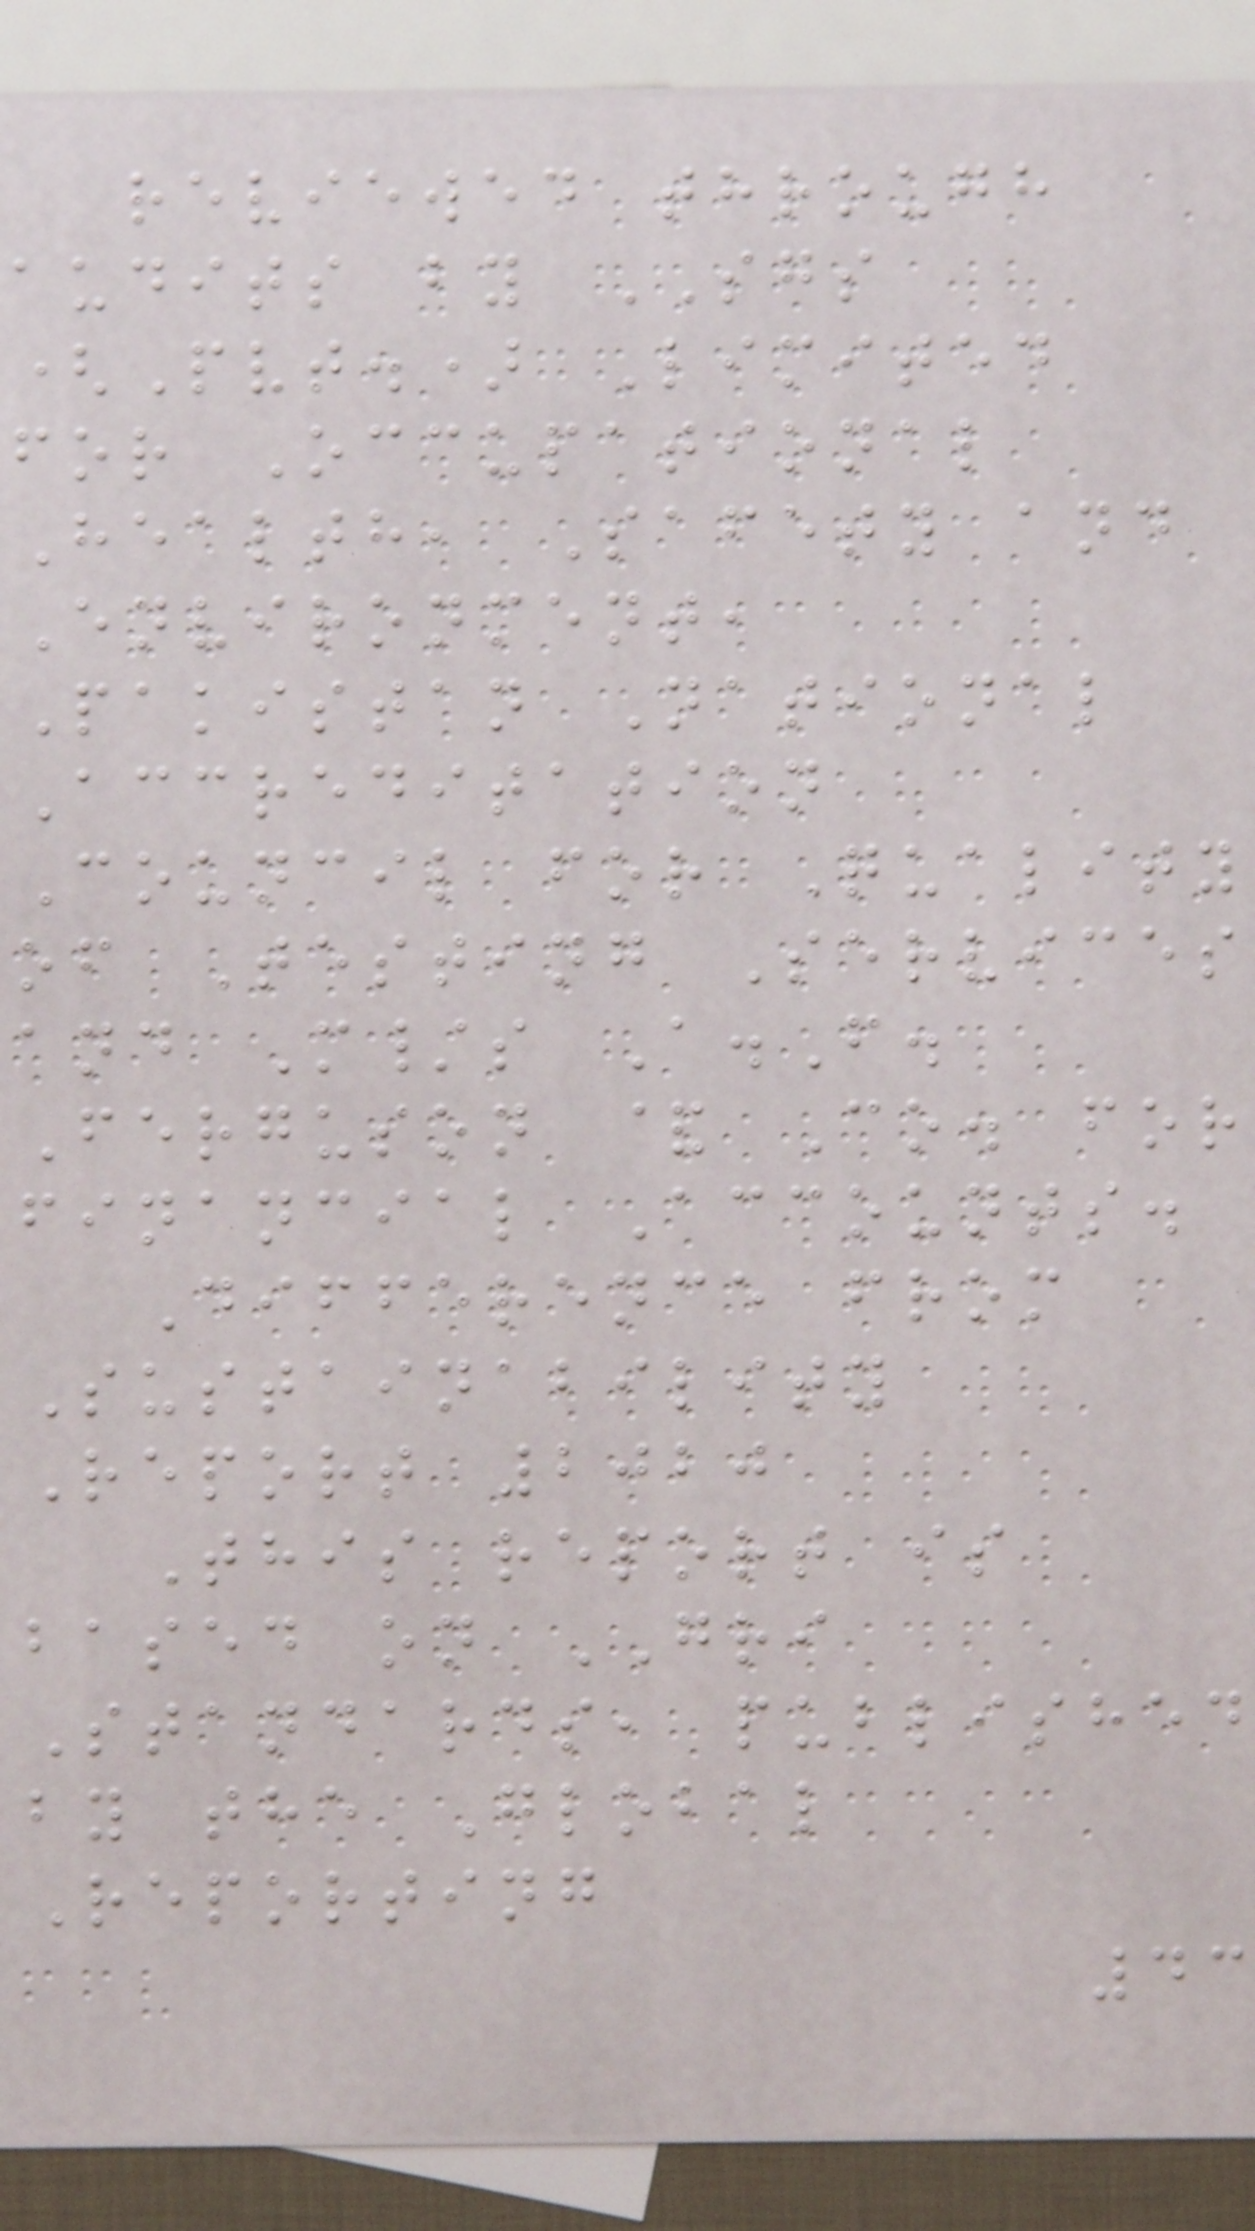reviewed through
audits by SGS
(Pvt.) Limited
for Occupational
Health, Safety and
Environment,
Pakistan National
Accreditation
Council for Quality
of Testing Services
and M/s A.F.
Ferguson & Co. for
financial Accounts.
Difference from
Sustainability
Report 2020
This report is
based on GRI
Standards, published
by the Global
Reporting
43
